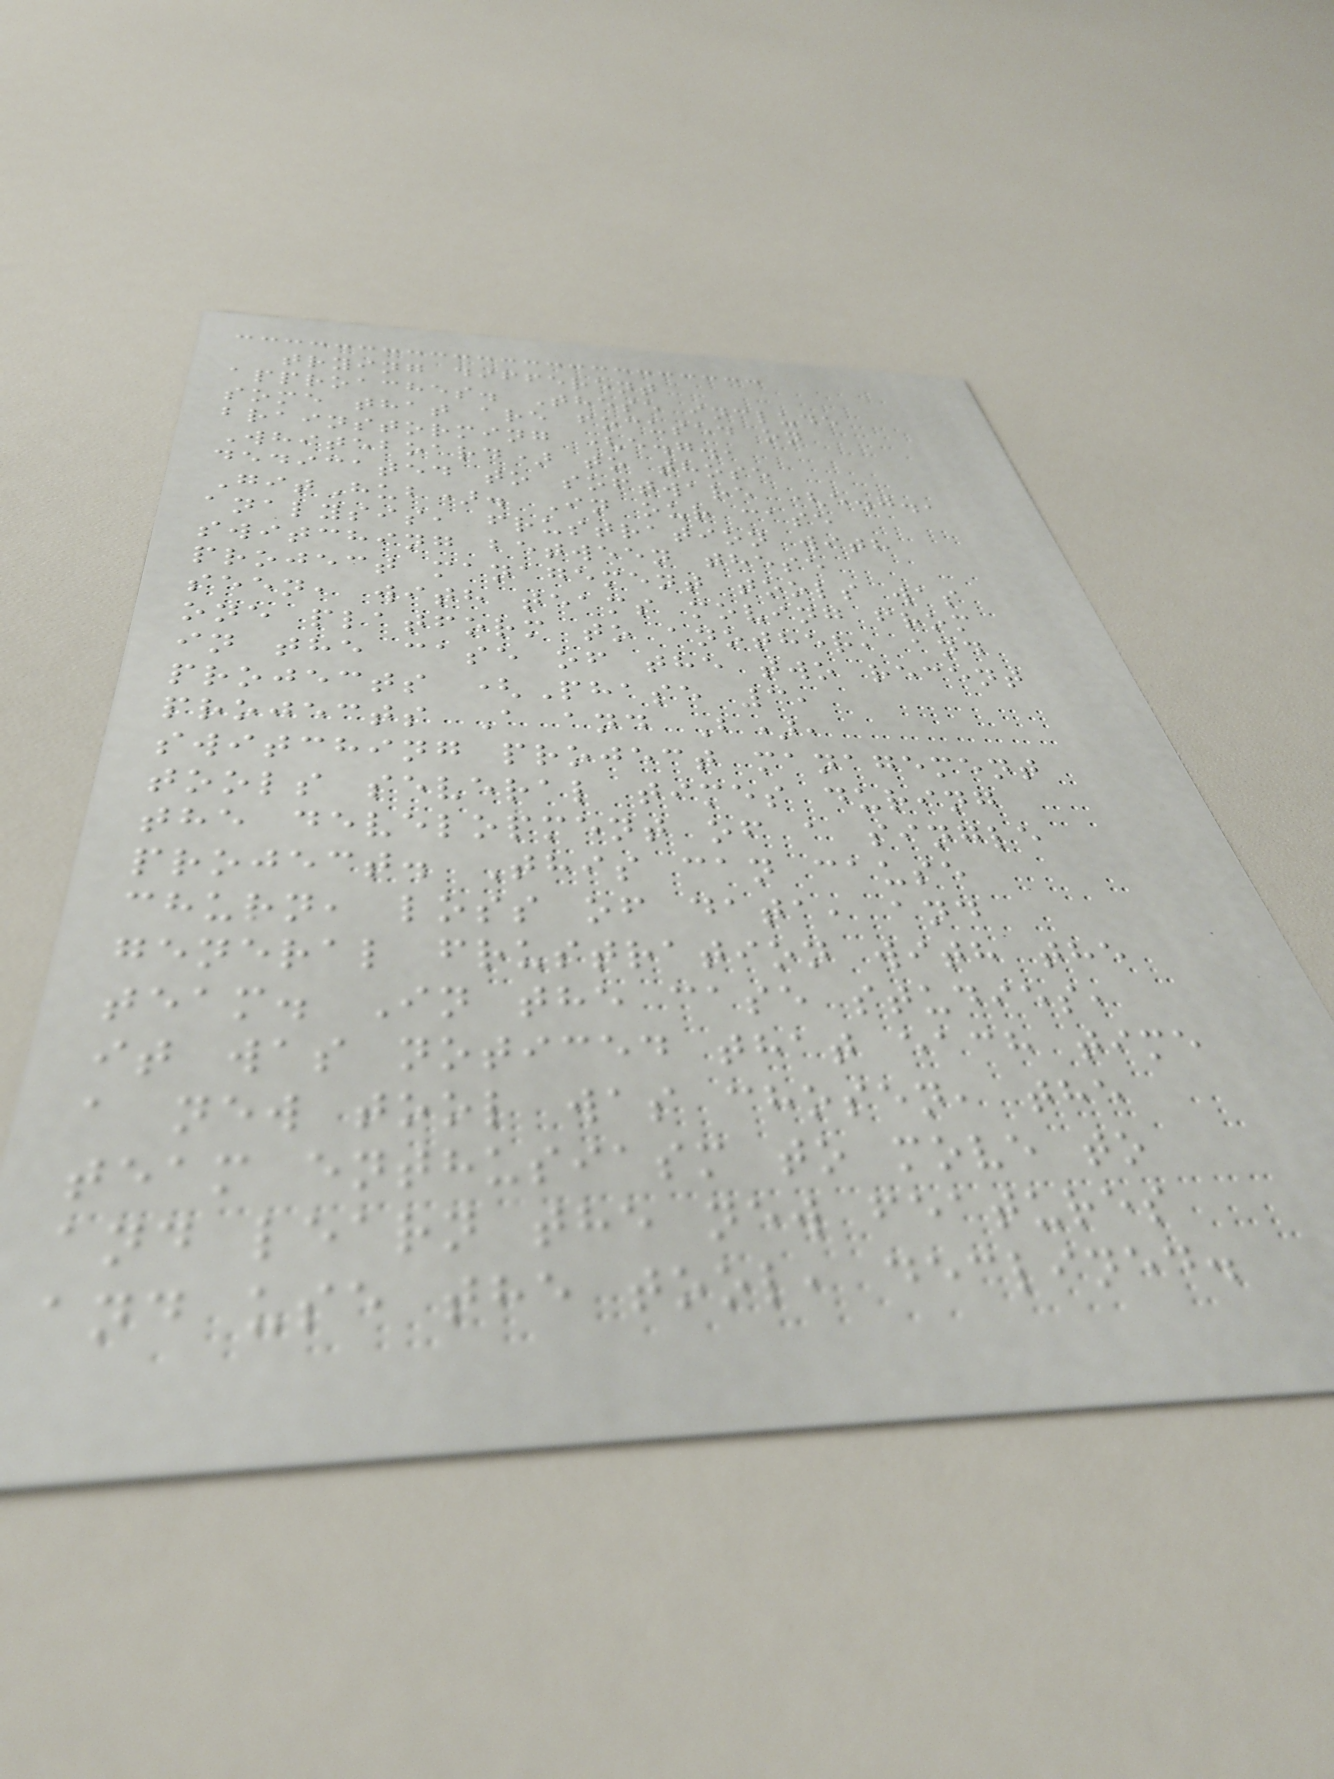trying different
approaches. These include
some that are focused on
brainstorming (e.g.,
Whiteboard) to those
dedicated to software (e.g.,
GitHub). In our case
analysis, frustration with
switching between these
project management tools was
seen, with teams moving from
one platform to another, and
in the case of the two recent
projects (Phase 3,
projects A and B),
switching project management
tools several times during
the development of a single
project. This can cause
churn, loss of data, and
general frustration with the
team. In the case studies,
it was noticed that each time
a new tool was chosen, the
team enthusiasm to move to
and learn the new features
and use the tool, declined.
